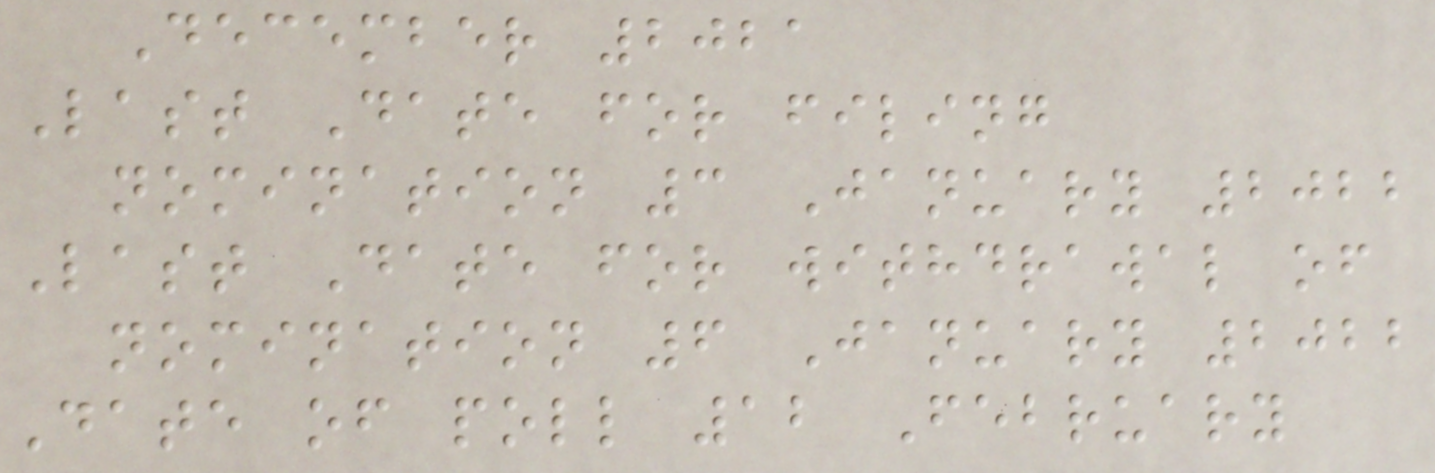December 2021
Last Date for filing
nomination 3 January 2022
Last Date for withdrawal of
nomination 6 January 2022
Date of poll 12 February
